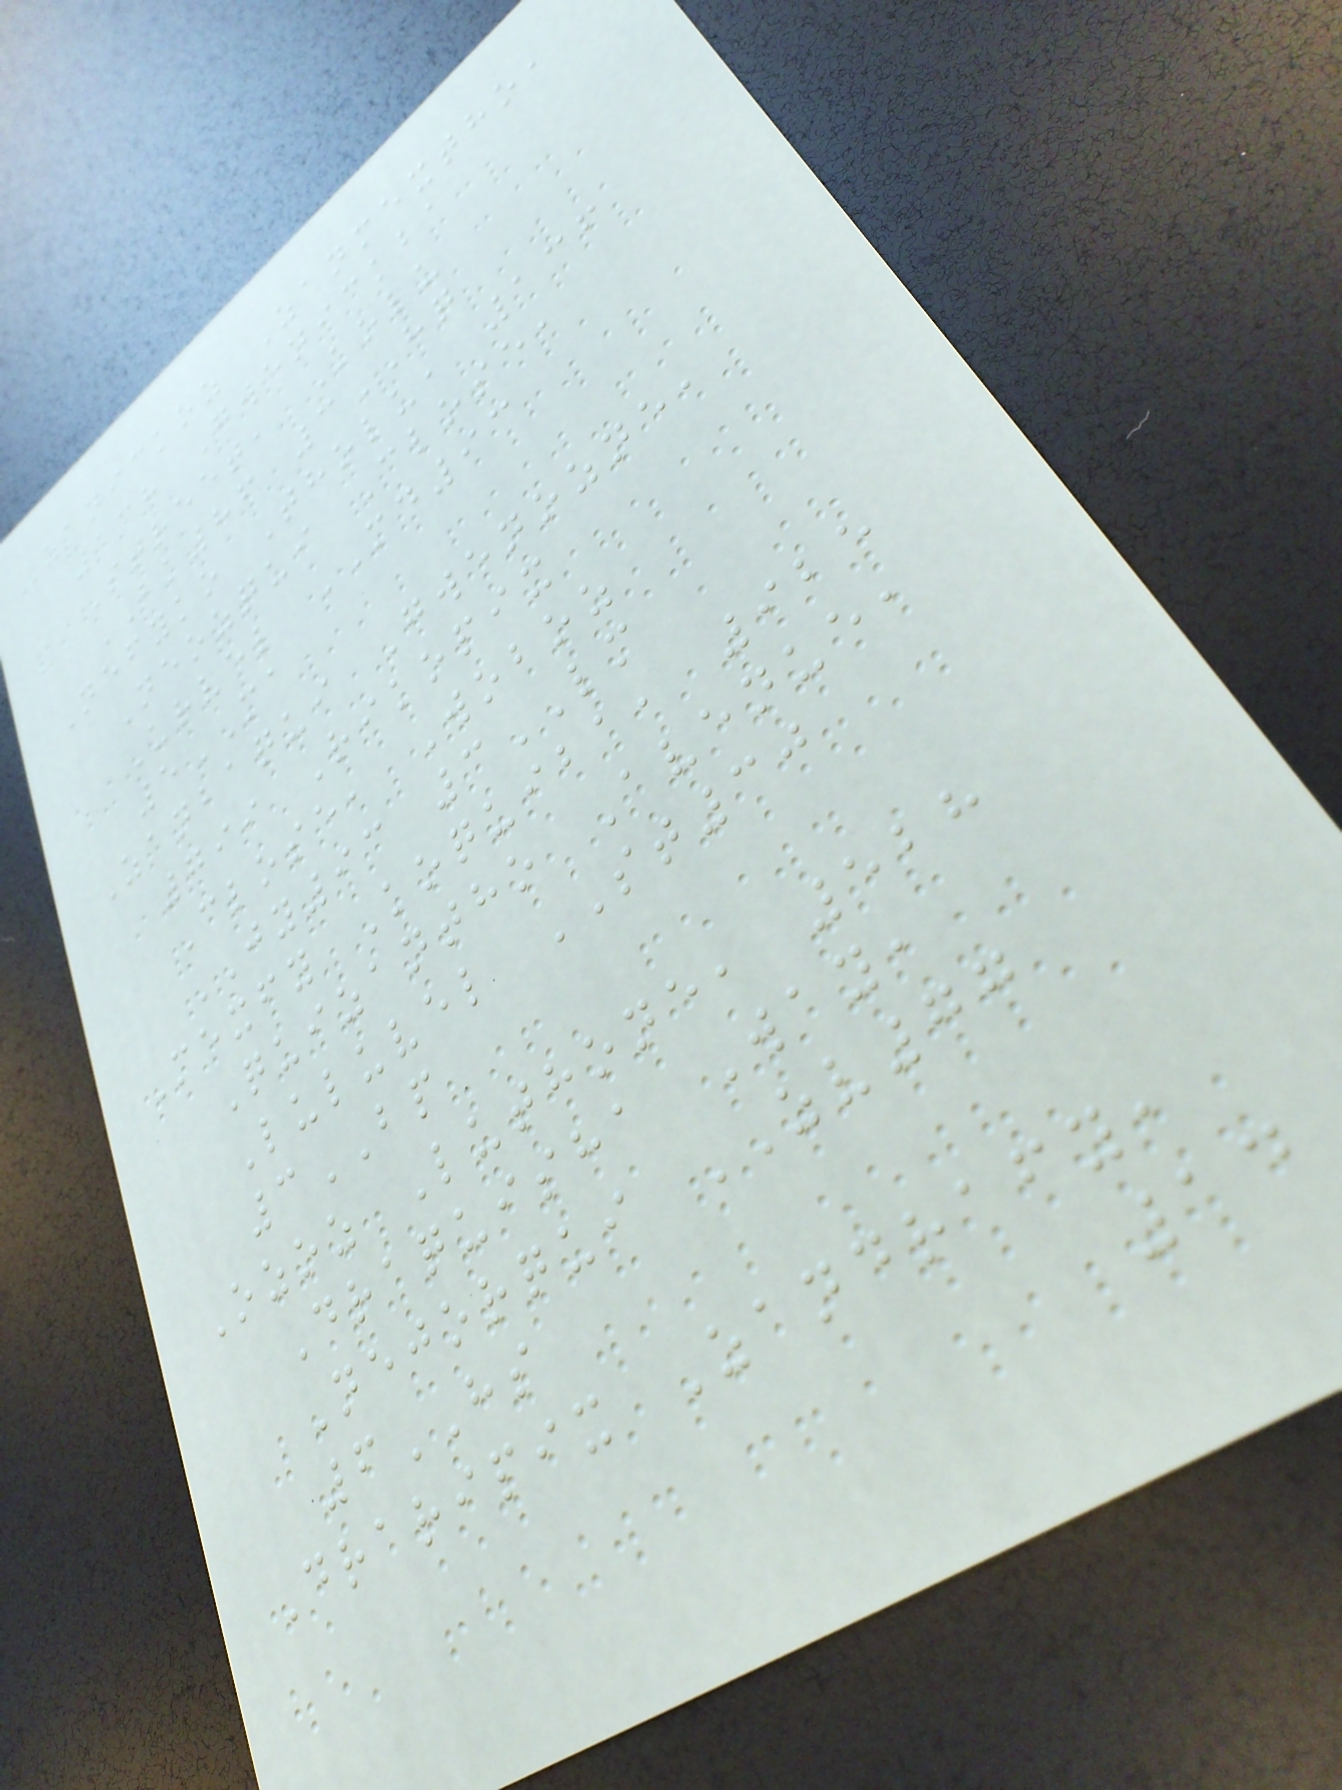Zanickoz Zanmextho,
138 Gwenickba
Street, Kolu
BK86 3HQ
Nefyko Tholu, 136
Neozqui Close,
Urvel MD93
5MA
Zanbaqui Gwenozne,
799 Rikopix
Close, Woboz
JY93 3LM
Mexfy Koquiba, 925
Quizantho Avenue,
Luluvel ST30
3BP
Ozoz Luthone, 528
Draquisha Way,
Nejorqui ZV77
6HS
Draripix Zandrafy,
14
